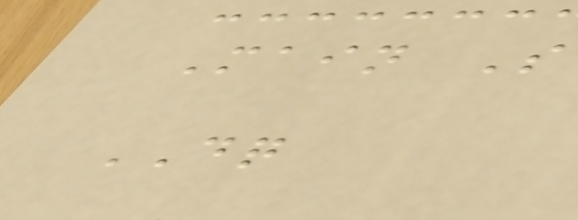Main S
DQ
